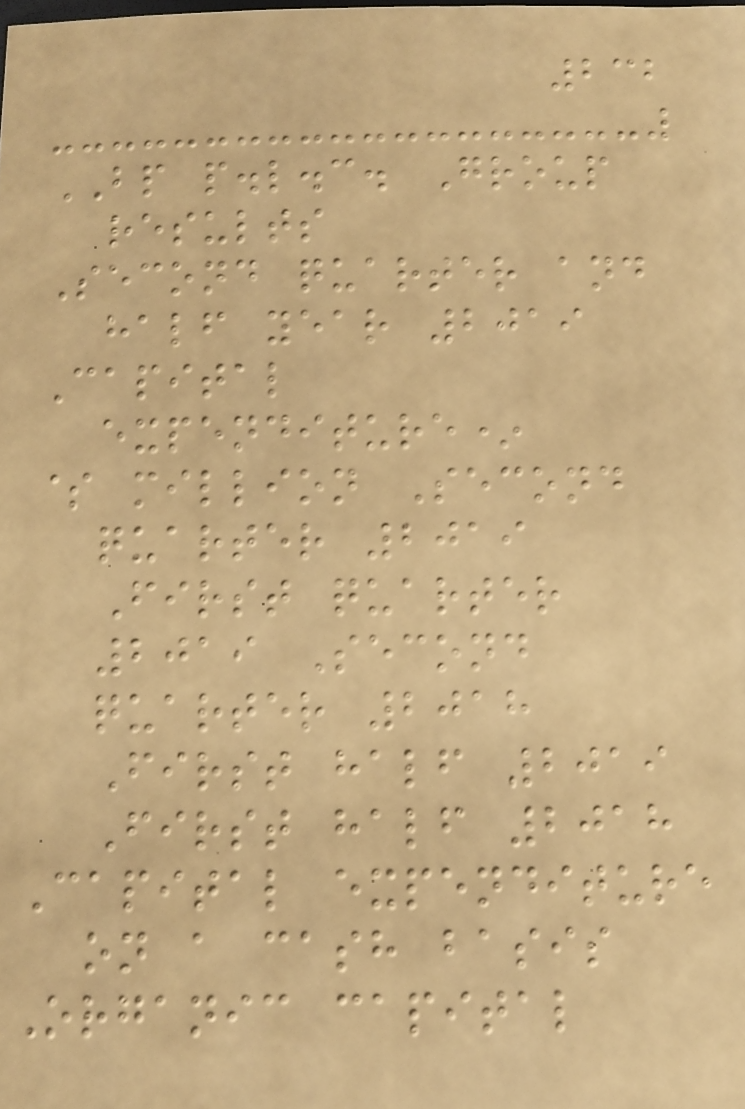232
BP p.l.c. Group
results
Second quarter and
half year 2019
Capital
expenditure*
$ million Second
quarter 2019
First quarter
2019 Second
quarter 2018
First half 2019
First half 2018
Capital expenditure
on a cash basis
Organic capital
